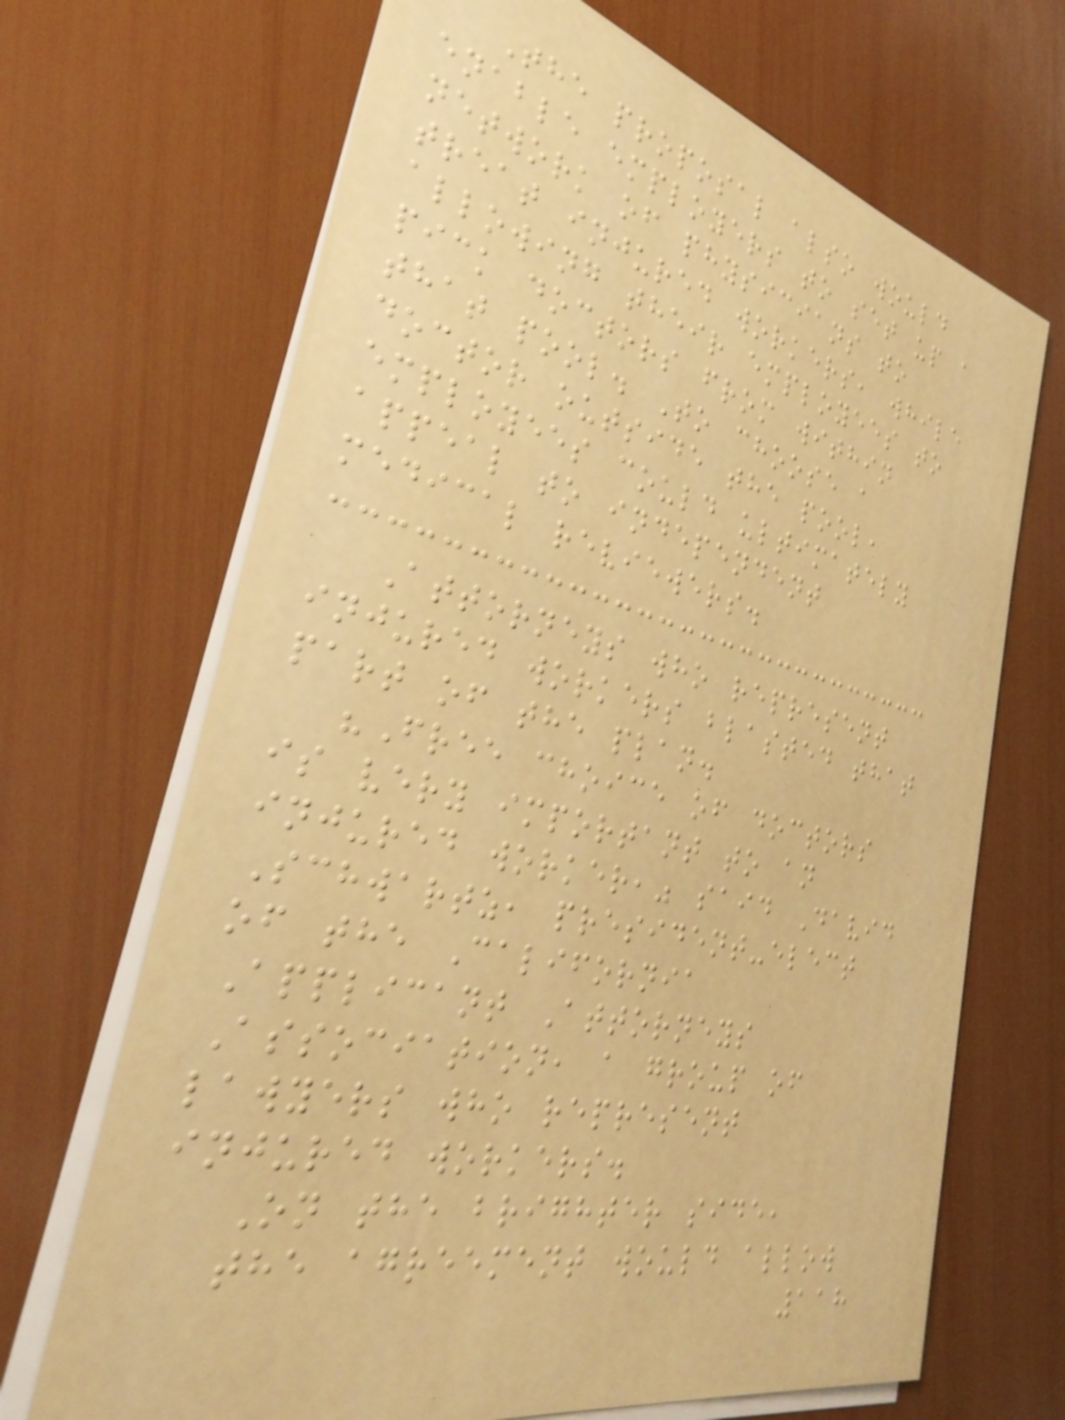The proposal also would
enable employers to set up a
network of physicians to
treat injured workers, while
allowing their employees to
pick doctors from within
that pool. To choose a
doctor outside the pool,
employees could ultimately
appeal to independent
medical reviewers.
Attorneys who represent
injured workers blasted that
part of the plan.
"Free choice of doctors
is very important to an
injured worker," said David
Schwartz, president-elect
of the California
Applicant Attorneys
Association, a group of
lawyers who represent
injured workers.
On the brighter side,
the agreement would allow
118
